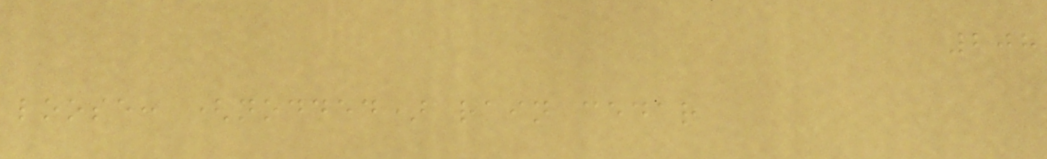208
loose: (nodded) rain cedar
